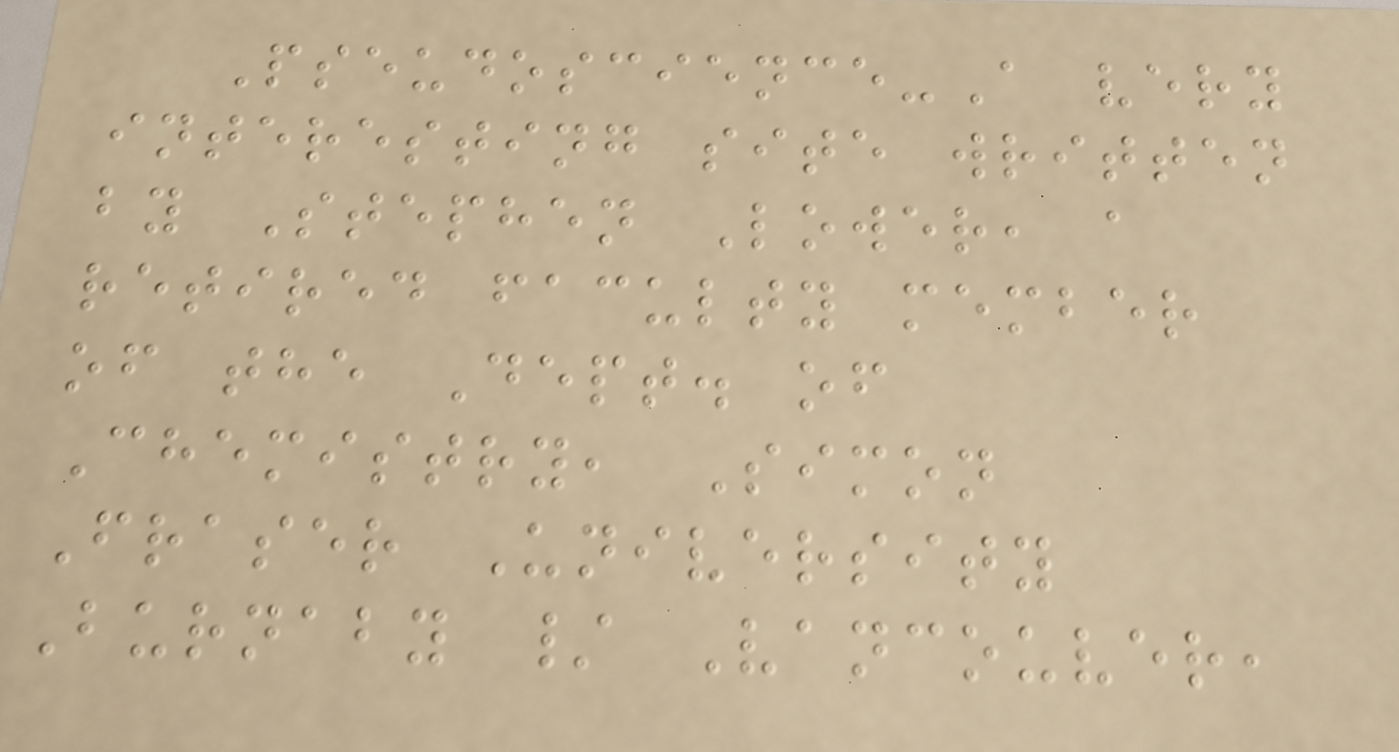Pseudoscience-A very
interesting site written
by Stephen Lower, a
retired faculty member
of the Dept. of
Chemistry, Simon
Fraser University
Burnaby / Vancouver,
